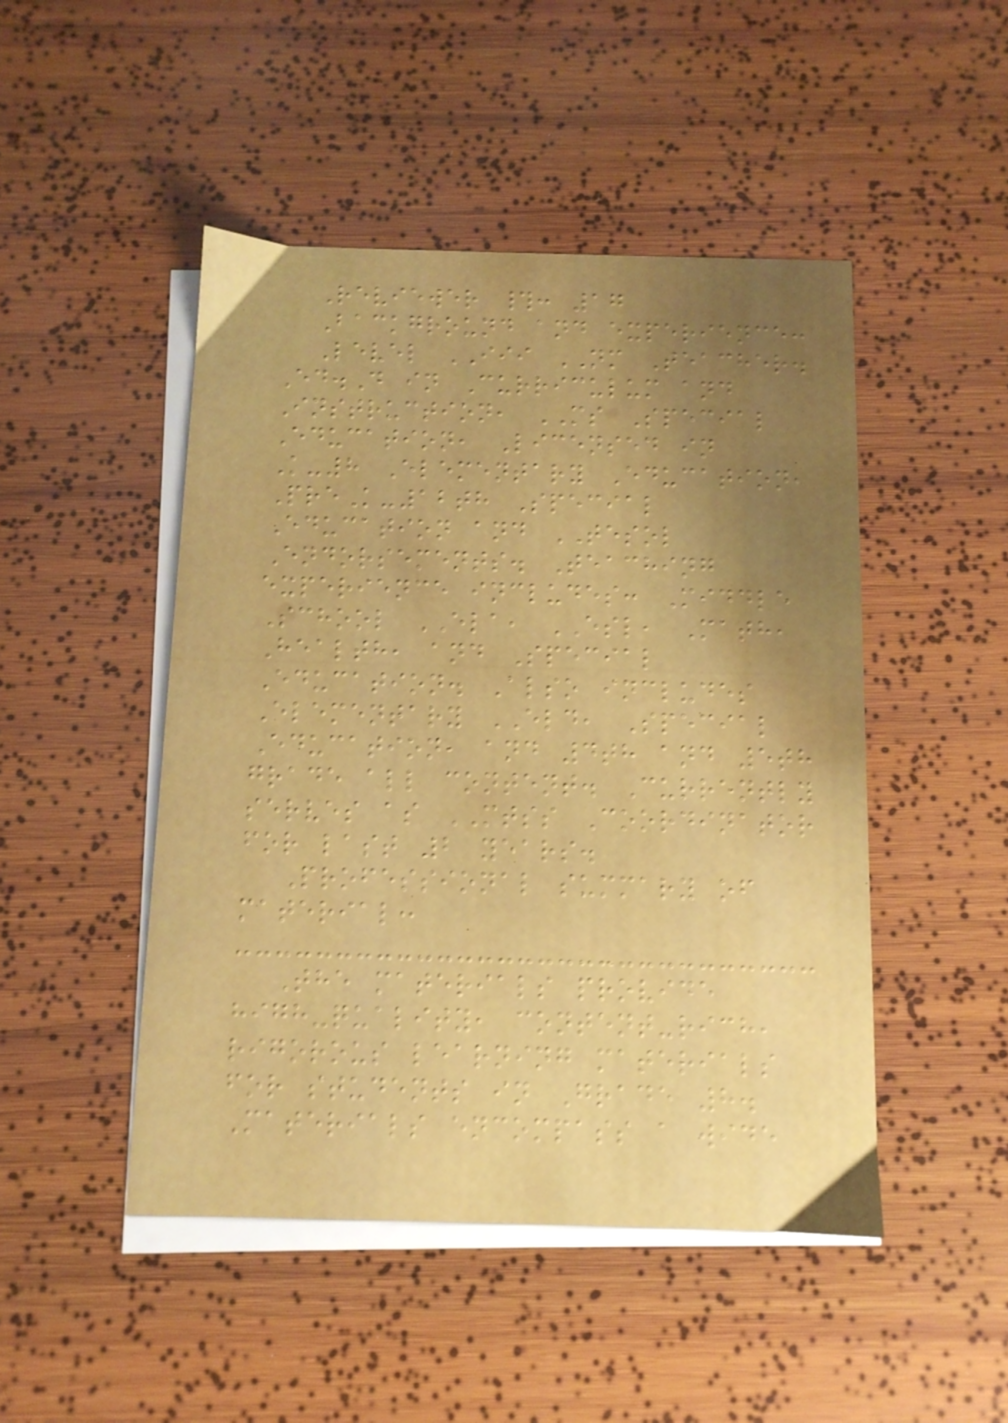Reviewer #: 17
Background and experience:
Level III NM Teacher.
Ed.D in Curriculum and
Instruction, MS Special
Education, Licensed in
K-8 Elementary Education,
PreK-12th Special
Education and TESOL
Endorsements. Teaching
experience includes: Middle
School ELA, ESL, Math,
Health, and Special
Education. Also includes
Elementary ELD, Special
Education, and 4th and 5th
grade all content. Currently
serves as MTSS Coordinator
for last 2 years.
Professional summary of
material:
The materials provide
high-quality, content-rich,
rigorous learning materials
for students in Grade 8.
Materials encompass a wide
